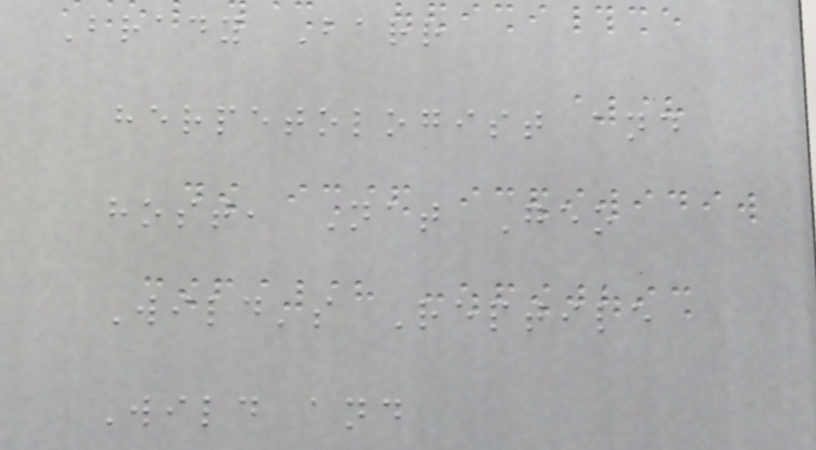Brady Barr
herpetologist and
host, Nat Geo
Wild's Reptile
Wild and
